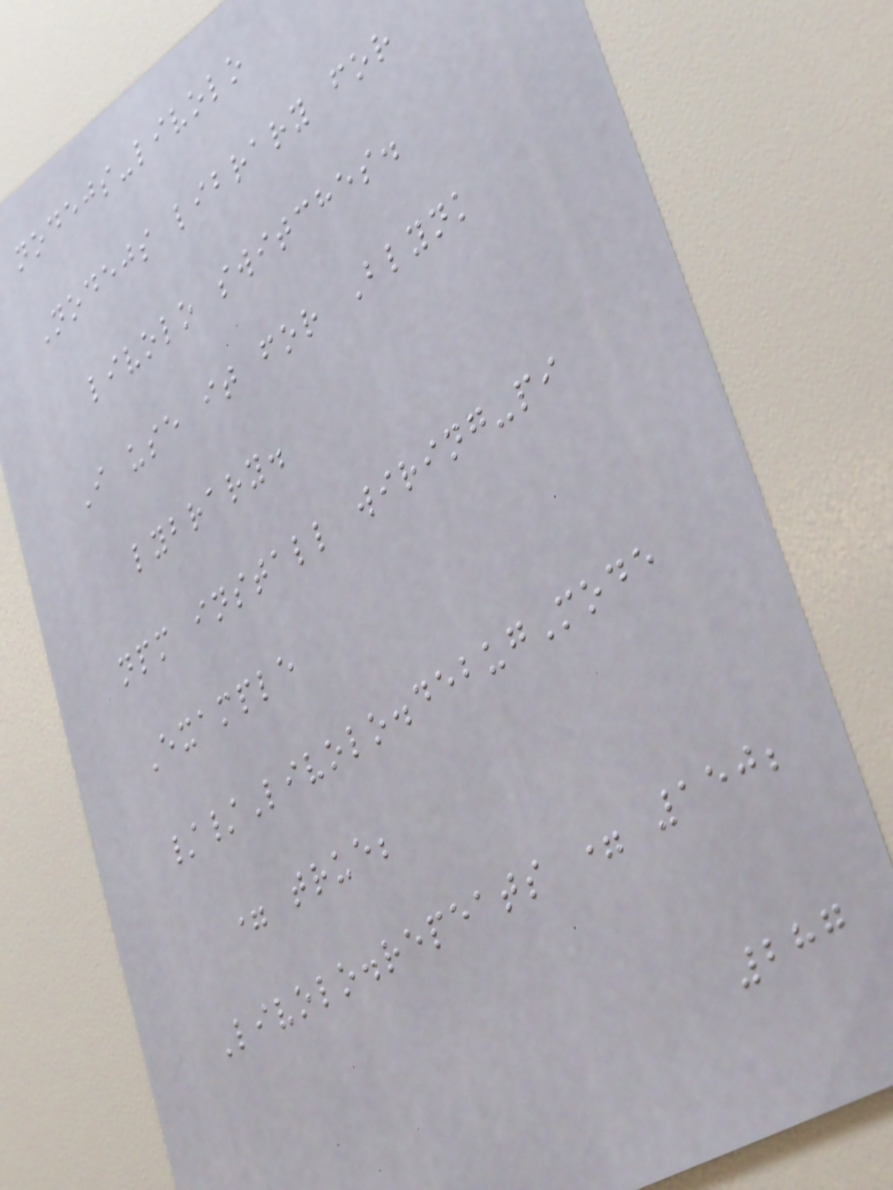nodejs-livolo
Nodejs library for
livolo switches.
I use it for Blynk
lybrary.
npm install wiring-pi
Example
//Livolo.debugMode
= true;
Livolo.repeats = 150;
287
